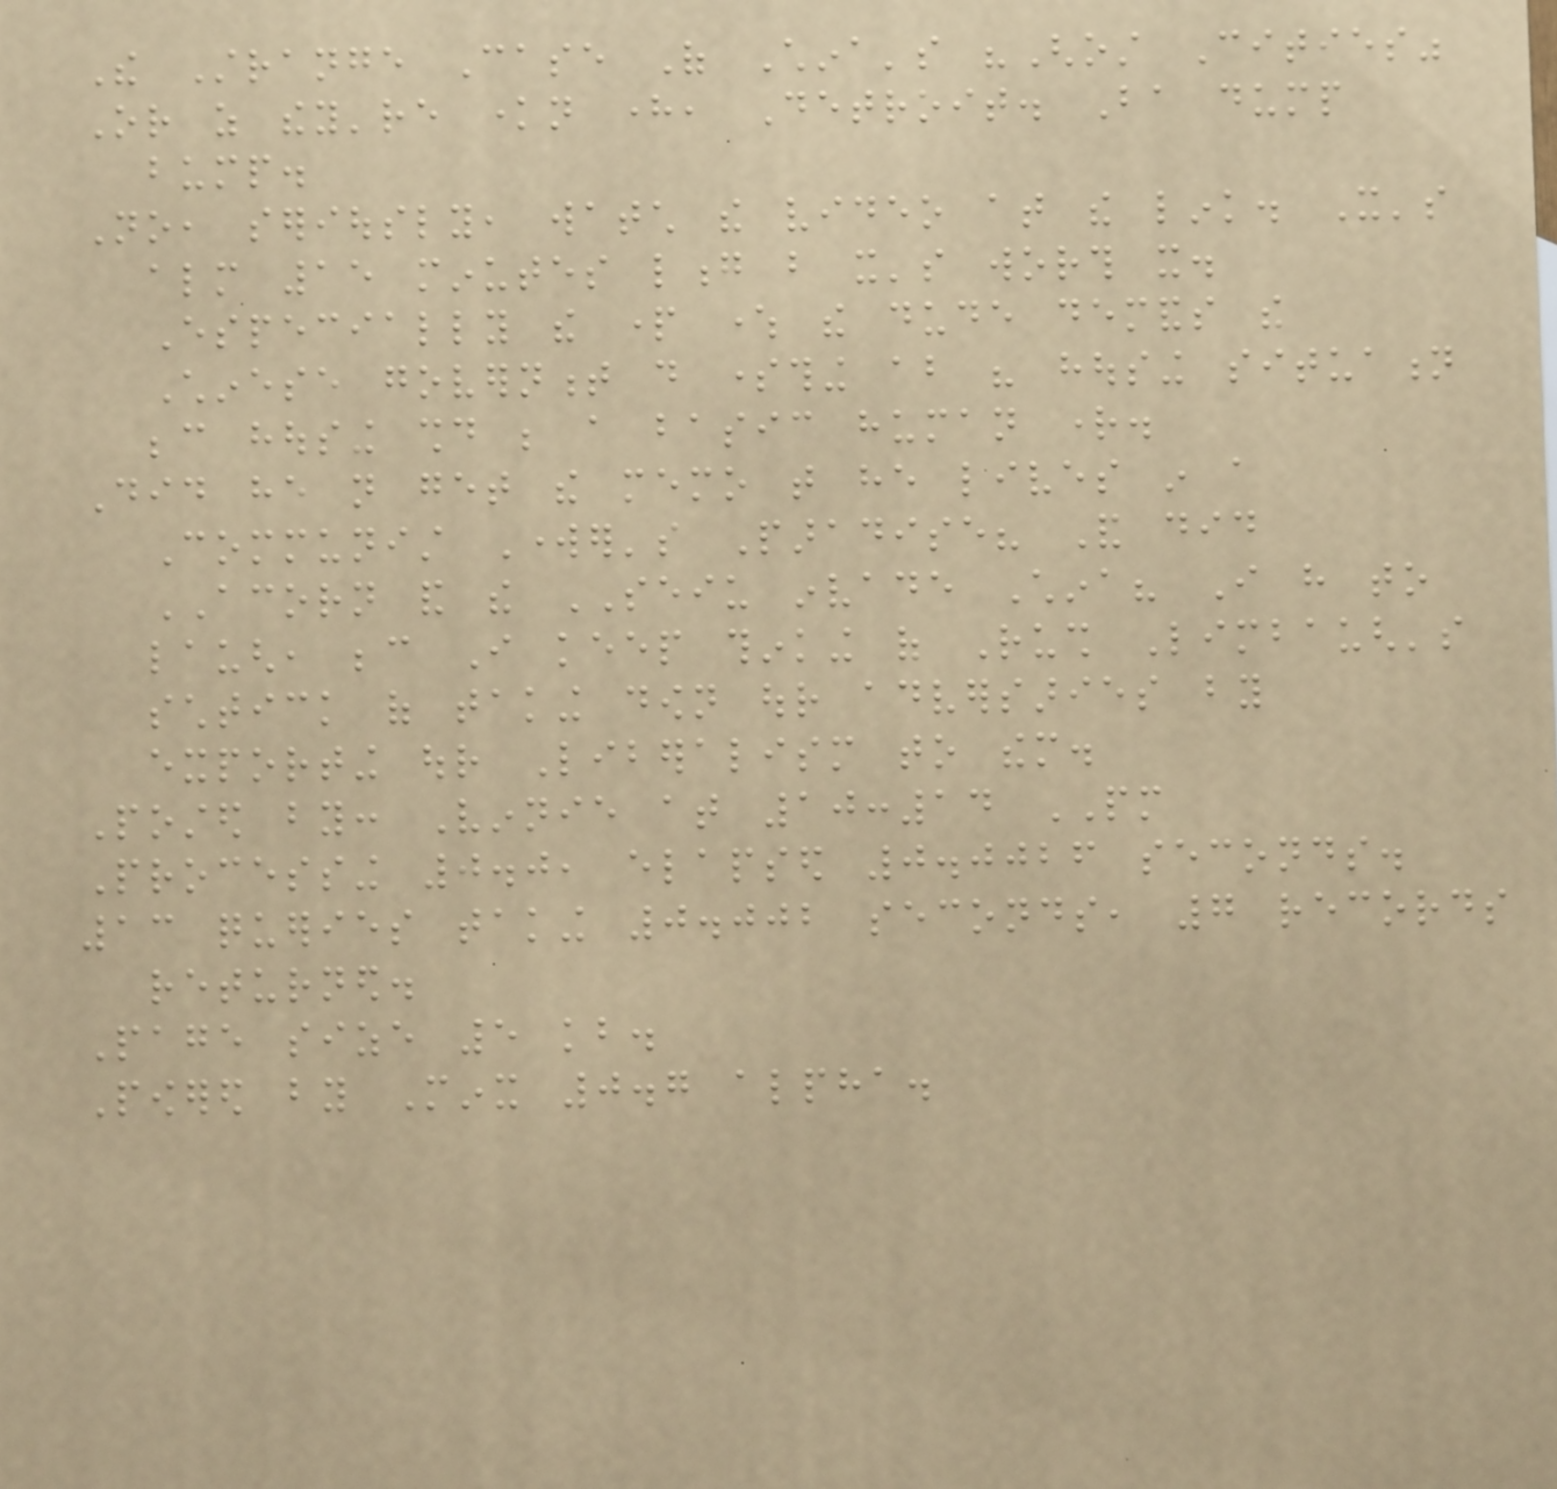The Strange Case Of China's "Ghost Cities"
Or as they're known here, Detroit. Ba dump
bump.
No, seriously, watch the video at the link. It's
almost 15 minutes long but it's worth it.
Especially the part where the dude demands the
Chinese government do something about his housing situation
because housing should be a basic human right.
Did he not get the memo that he lives in a
Communist Worker's Paradise? And did
ACORN and the SEIU invade China? I have to
laugh, because I keep thinking of Rush Limbaugh's
schtick of taking down our adversaries by
exporting our Liberalism to them.
Posted by: Vinnie at 10:14 PM
Processing 0.0, elapsed 0.0026 seconds.
13 queries taking 0.002 seconds, 7 records
returned.
Page size 5 kb.
Powered by Minx 0.7 alpha.
